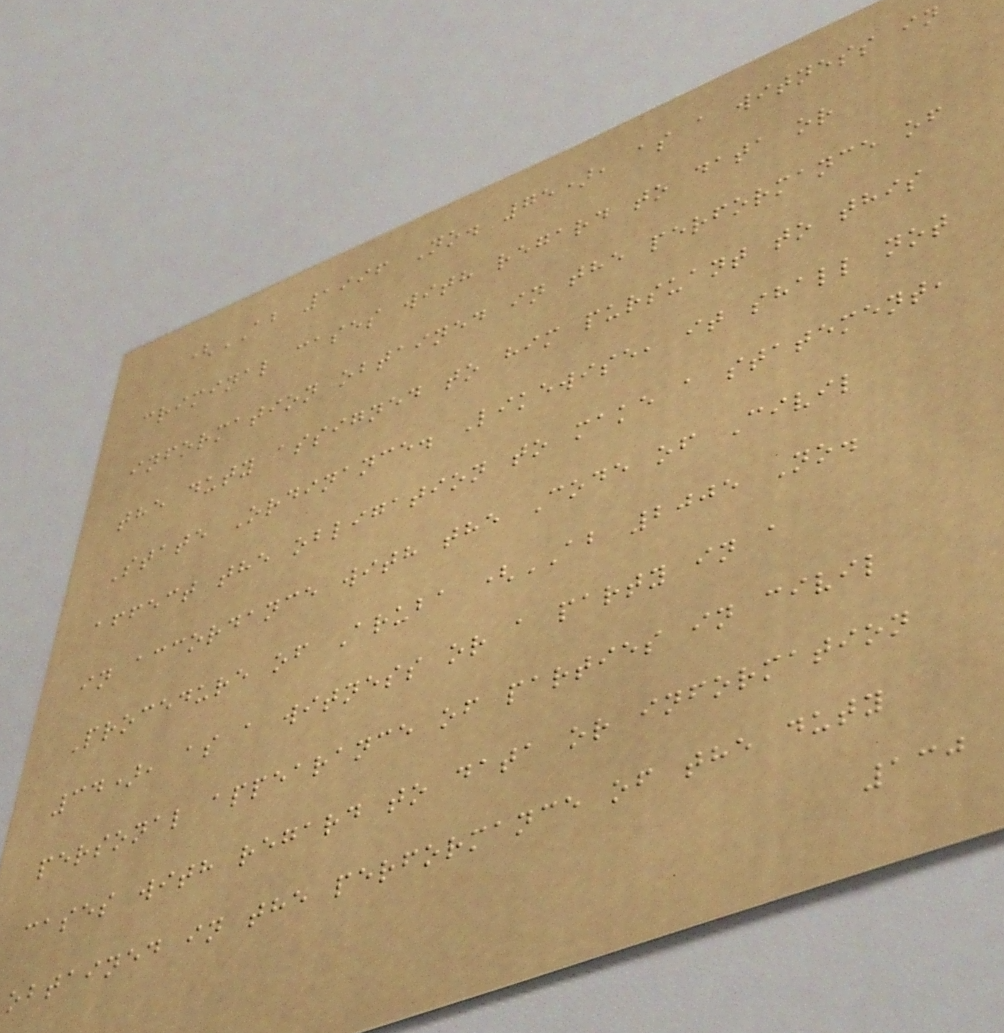(AB 1996 No. 75), as a witness in
criminal cases with regard to data or
information obtained in the performance of
the duty assigned to him pursuant to this
State Ordinance. Likewise, it shall not
affect the obligation to make a statement,
in accordance with the Code of Civil
Procedure of Aruba (AB 2005 No.
34), as a witness or a party in a
personal appearance of parties in civil
cases with regard to data or information
obtained in the performance of the duty
130
